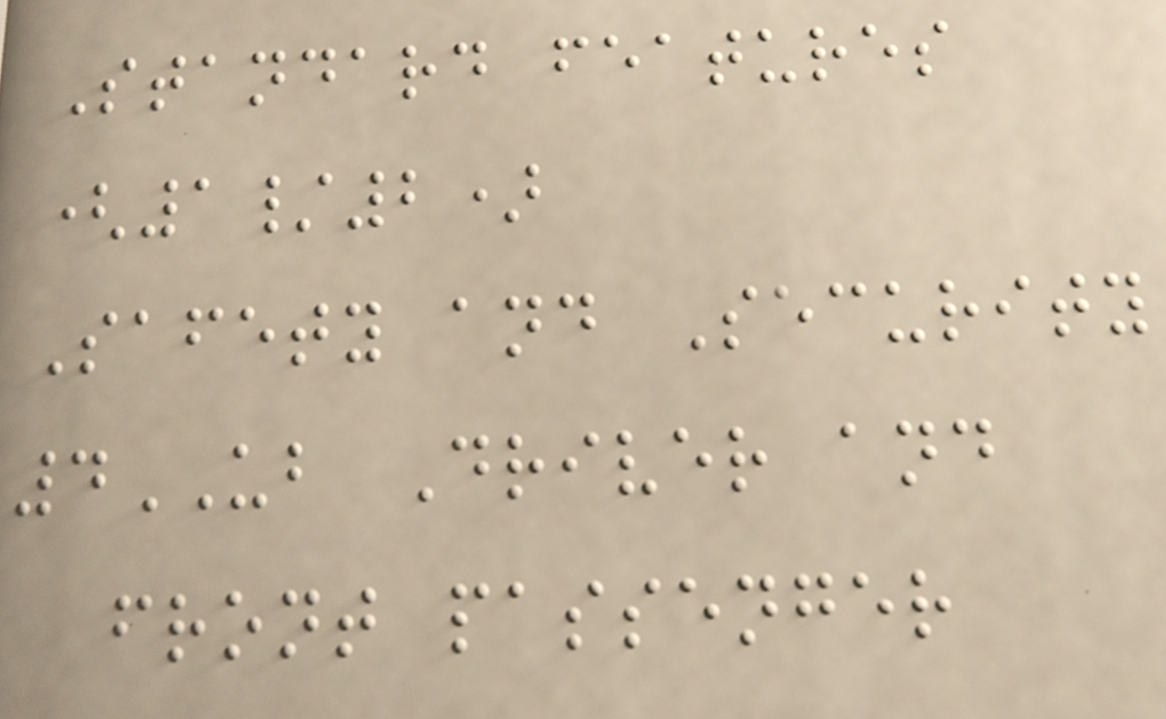Standard features
(1/2)
Safety and Security
4UB Driver and
front passenger
